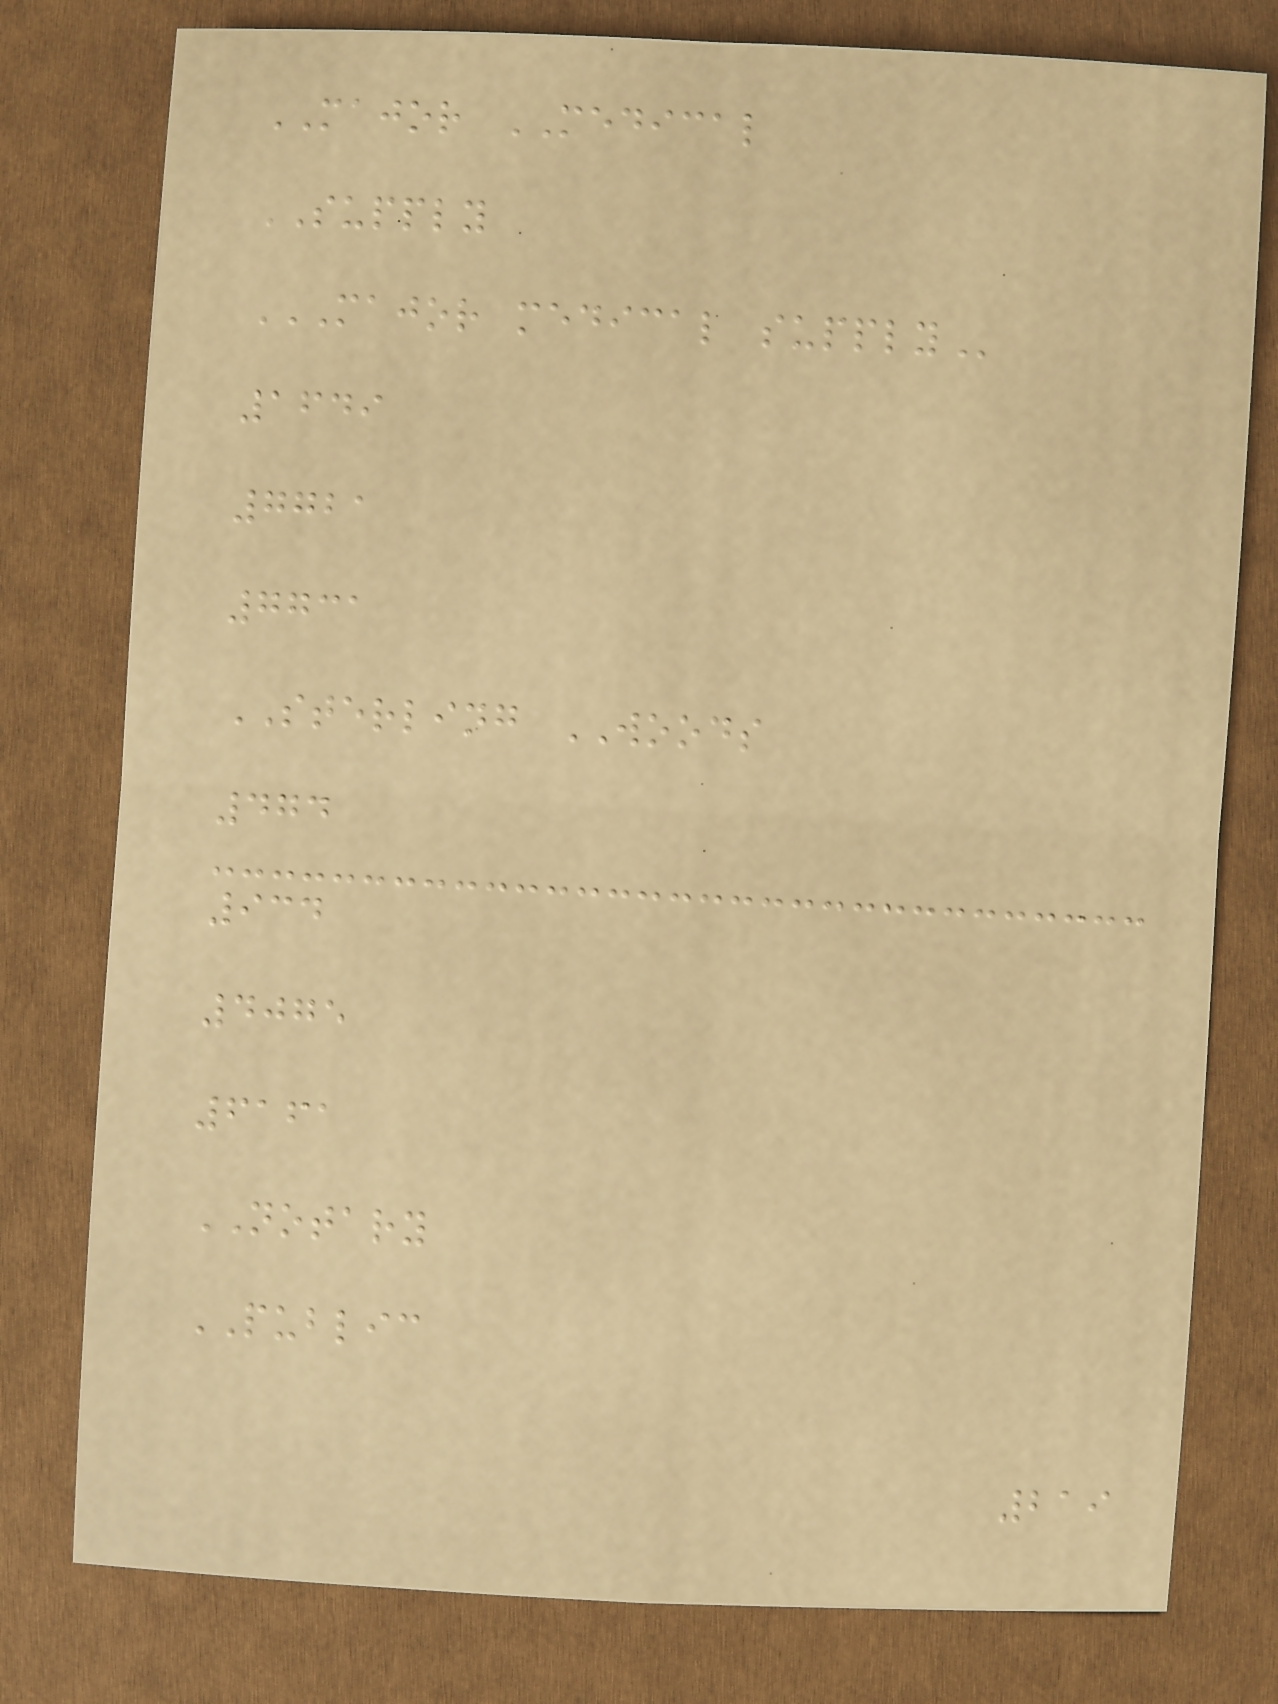MAJOR MEDICAL
SUPPLY
MAJOR MEDICAL SUPPLY
1649
7721
7731
STERLING WOODS
474
934
4075
6161
NOTARY
PUBLIC
219
